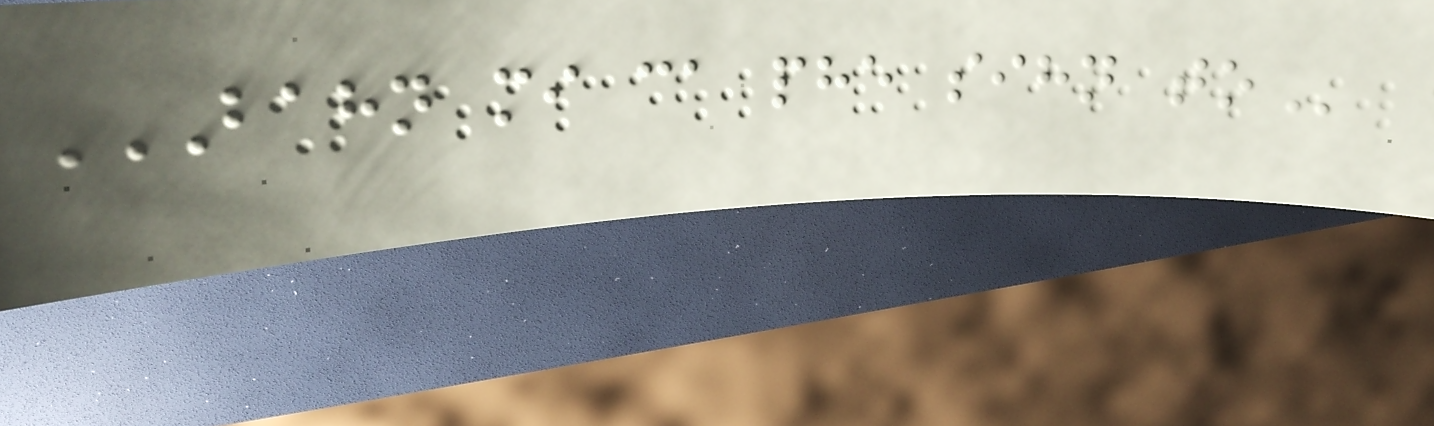BAHN MI CA PHE SIHN TO
